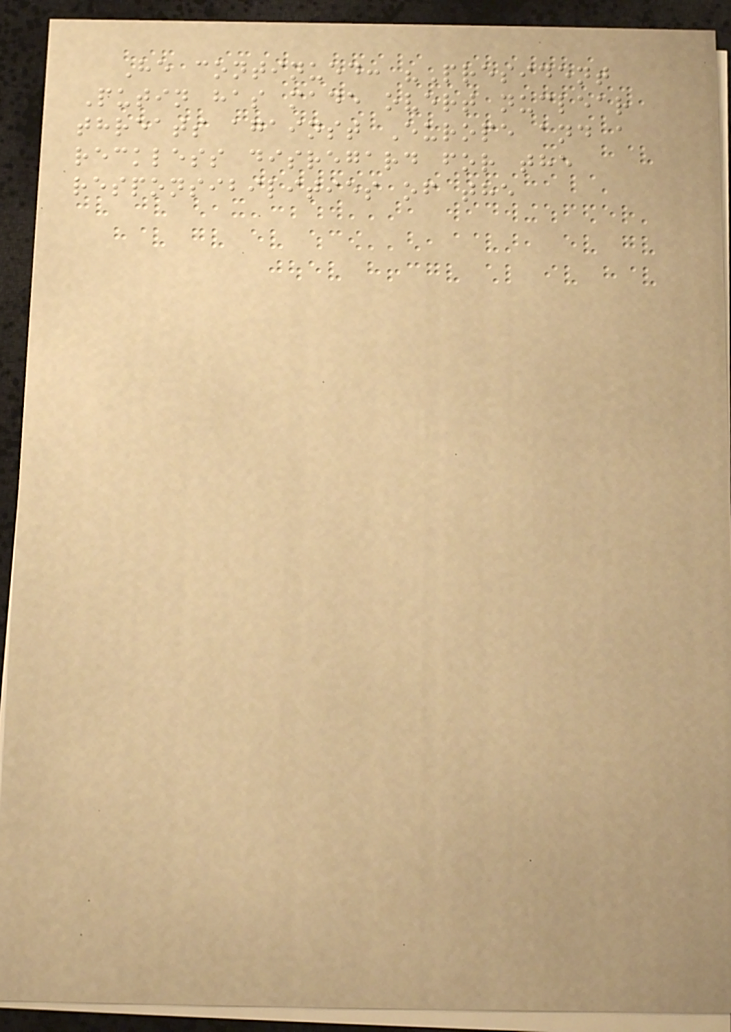He continued: "President
Putin has made overt nuclear
threats against Europe and a
reckless disregard for the
responsibilities of the
